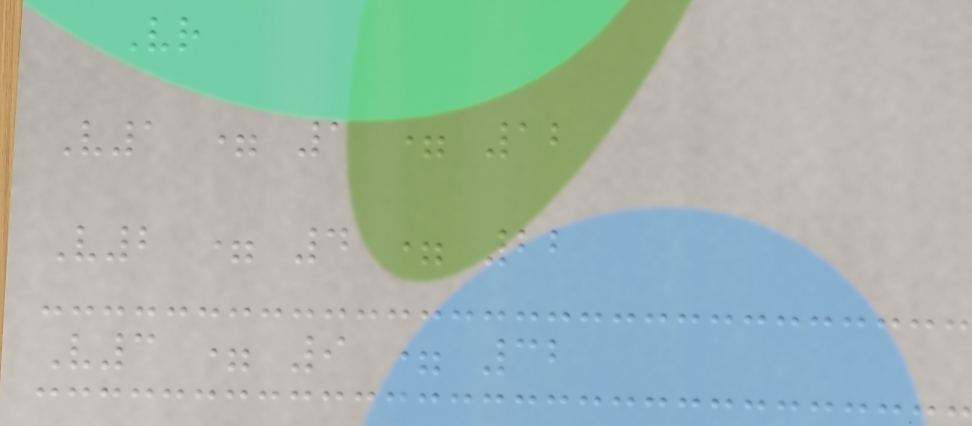Vr
V1 = 1 = 12
V2 = 4 = 22
V3 = 9 = 32
